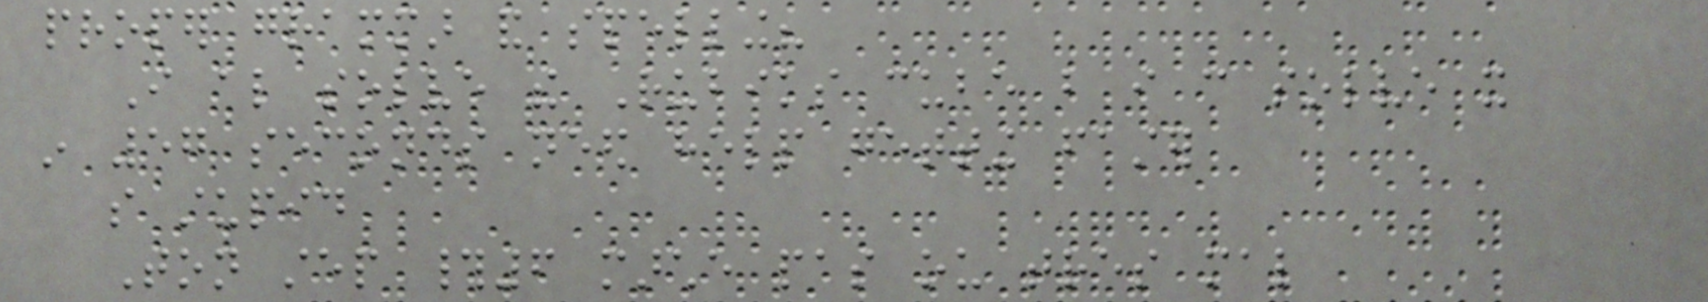proper grammar and spelling?
I also solve the Rubiks cube but i can solve it
in 57 seconds need help getting faster
so stupid
Ton step #6 marche pas ou tres mal
